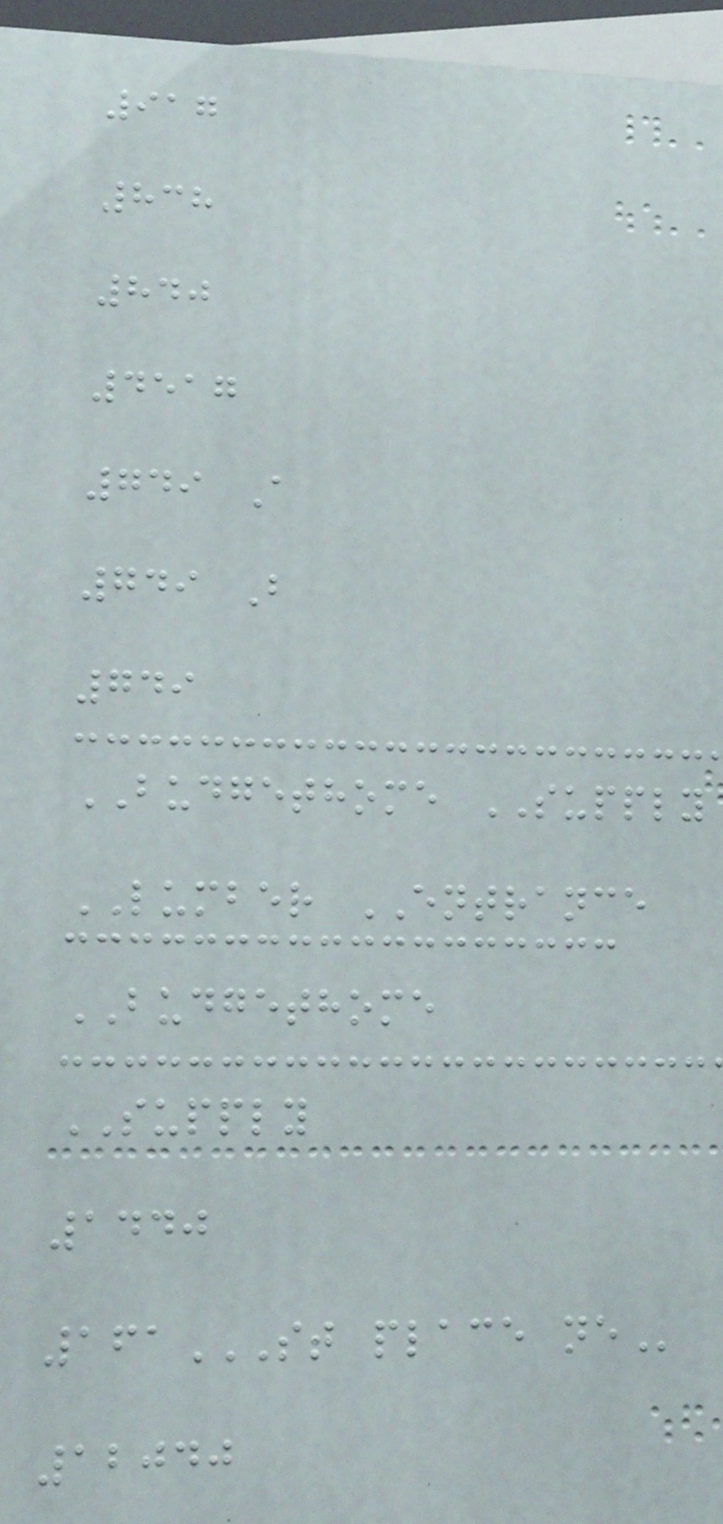917
838
840
4517
749 A
749 B
749
BUDGETHOME SUPPLY
LUMBER ENTRANCE
BUDGETHOME
SUPPLY
1440
161ST PLACE NE
12040
